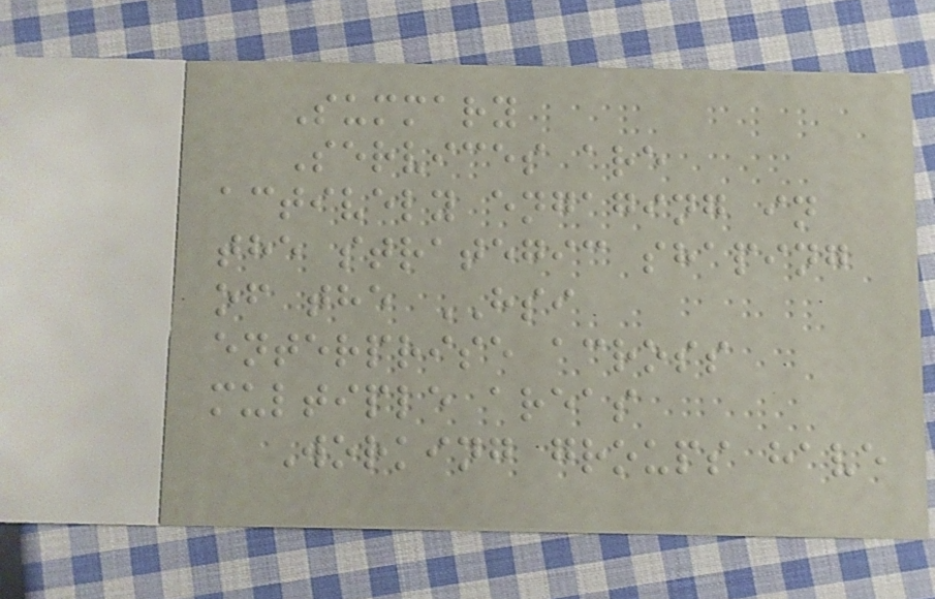Summary
Services are
actively engaging in
the strategic shaping
of the HSI
enterprise across
multiple areas
Working groups have
